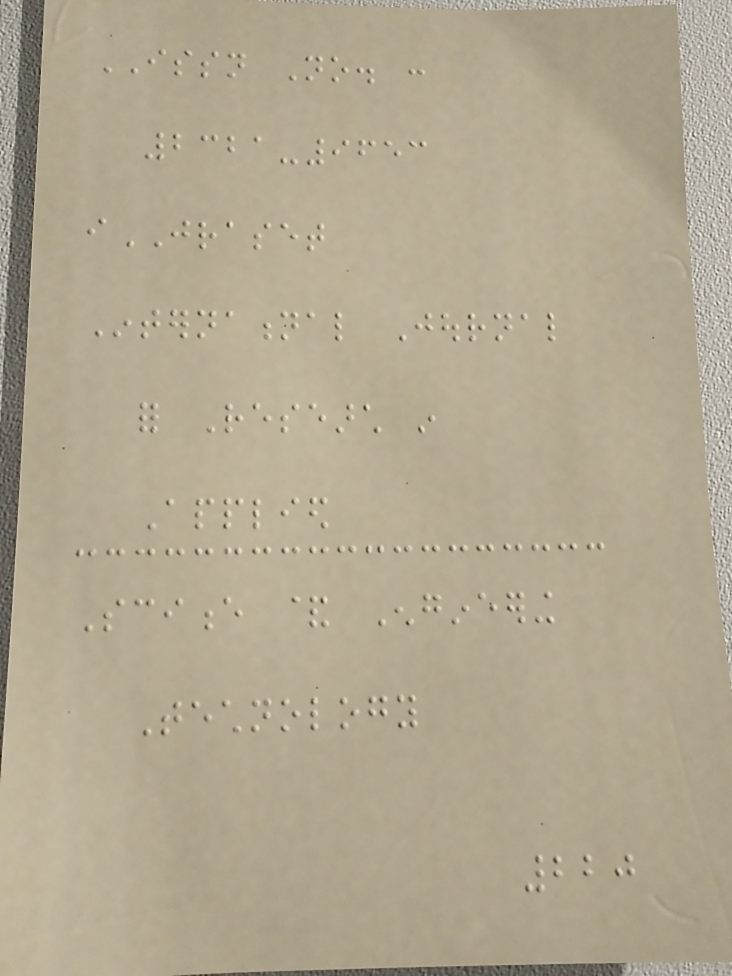ISSN No. :
2321-9653
iJRASET
International Journal
for Research in
Applied
Science & Engineering
Technology
220
